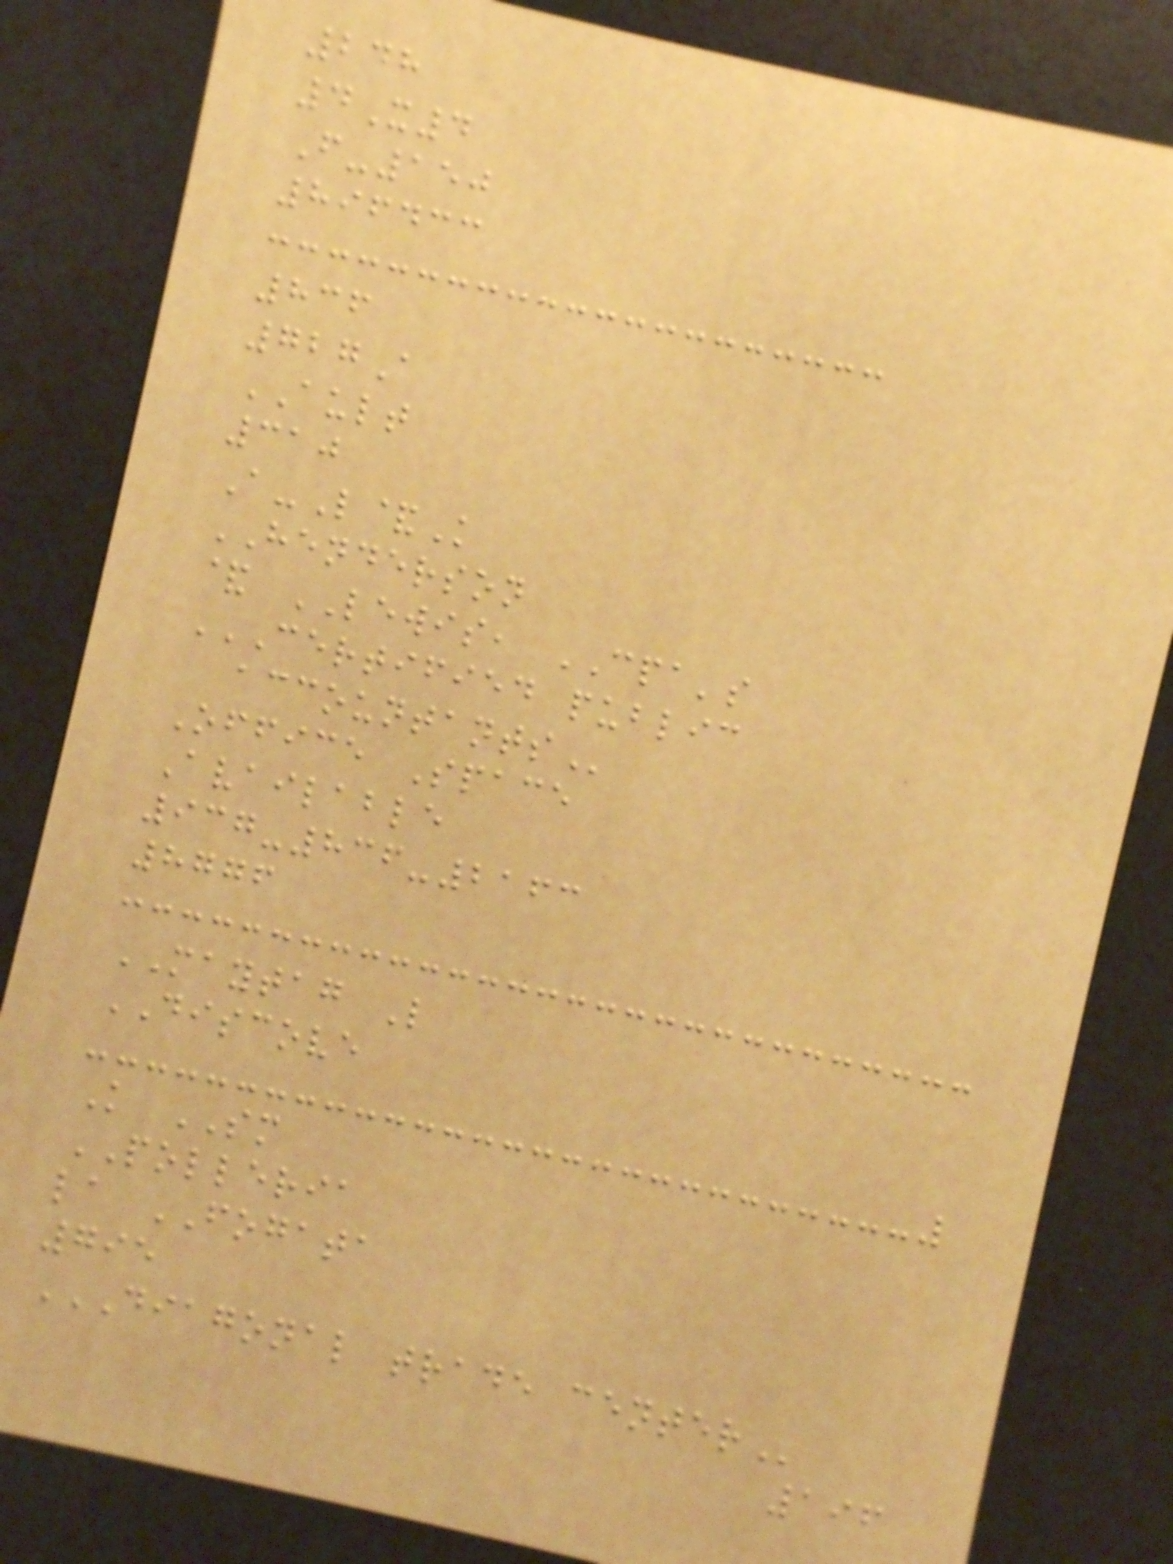248
4X4
F-150
896433
836
727A
AULT
310
A-L&K
HENDERSON
& LEWIS, CPA's
CERTIFIED PUBLIC
ACCOUNTANTS
Office Space
Available
937-836-2163
8776
MAYTAG L
DISCOVE
K SM
POLLERIA
la FOGATA
795
DIAGONAL TRADE CENTER
196
